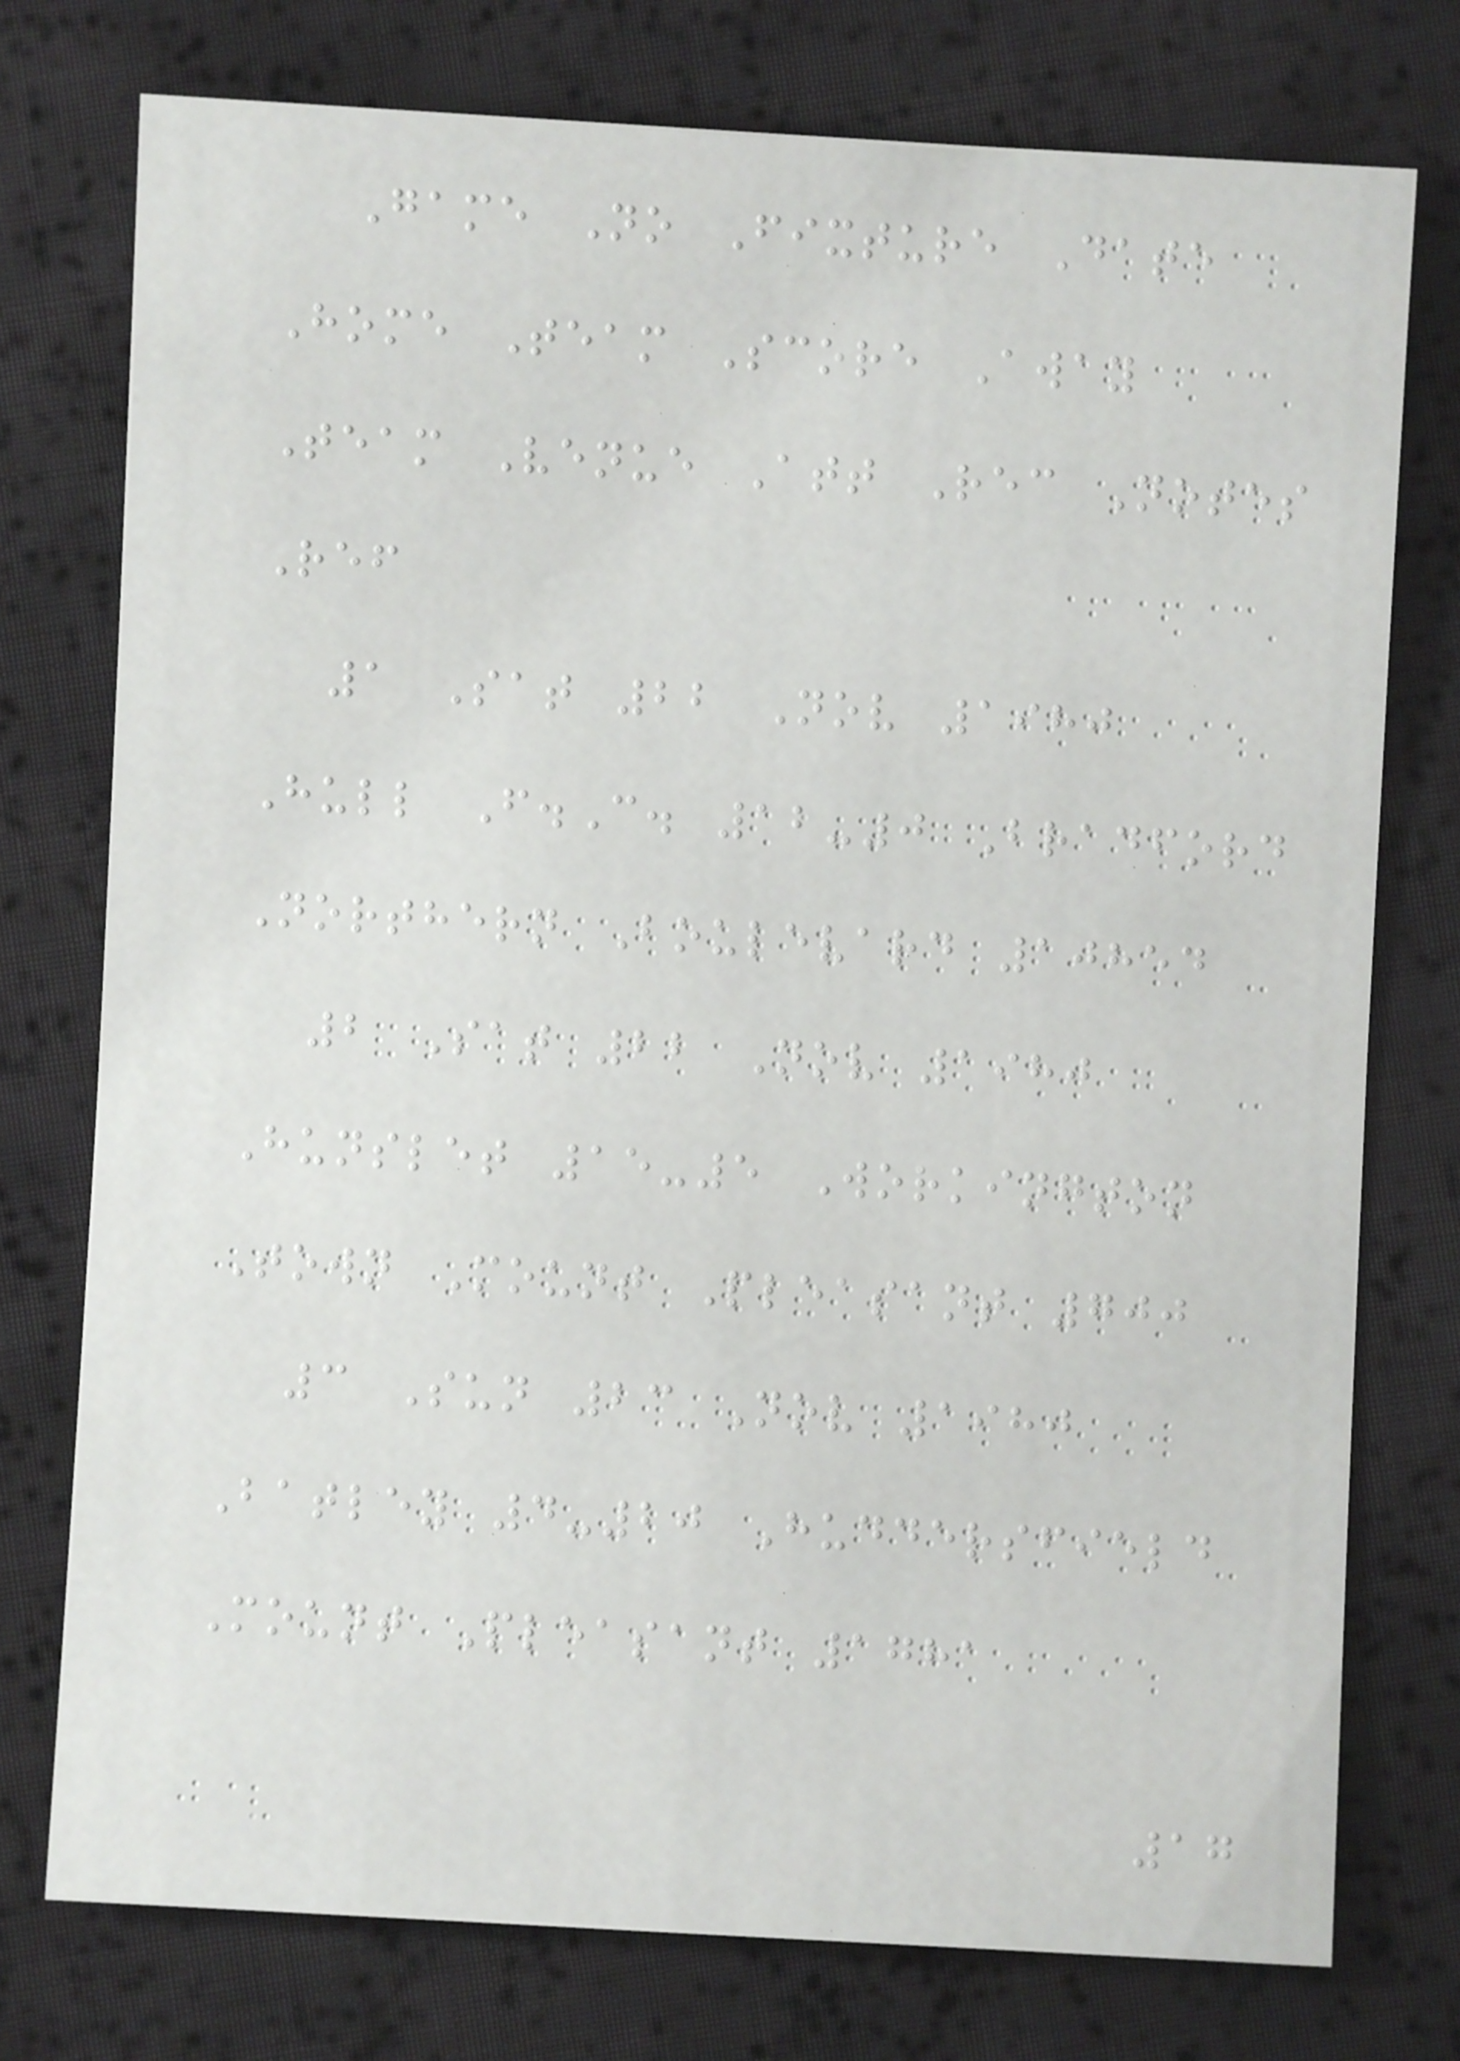Game No Fixture Date
Home Team Score Away
Team Venue Att Rec Notes
Ref
1 Sat 22 Nov 1980
Hull F.C. 12-0 Bradford
Northern Boulevard 10854
2 Sat 22 Nov 1980
Hunslet 15-5 Workington
Town Mount Pleasant 700
3 Sun 23 Nov 1980
Batley 4-20 Huddersfield
Mount Pleasant 1781
17
